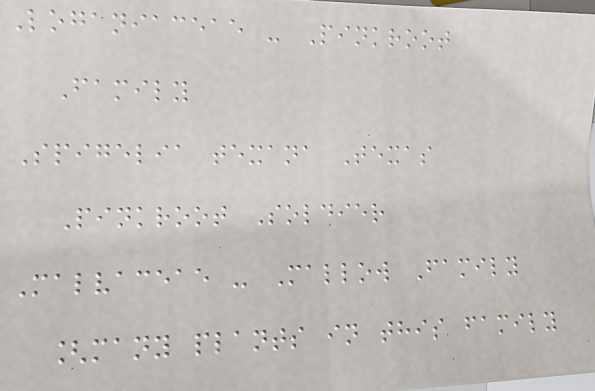Loganiaceae - Pinkroot
Family
Spigelia texana Texas
Pinkroot Soldier
Malvaceae - Mallow Family
[many plants in this family
